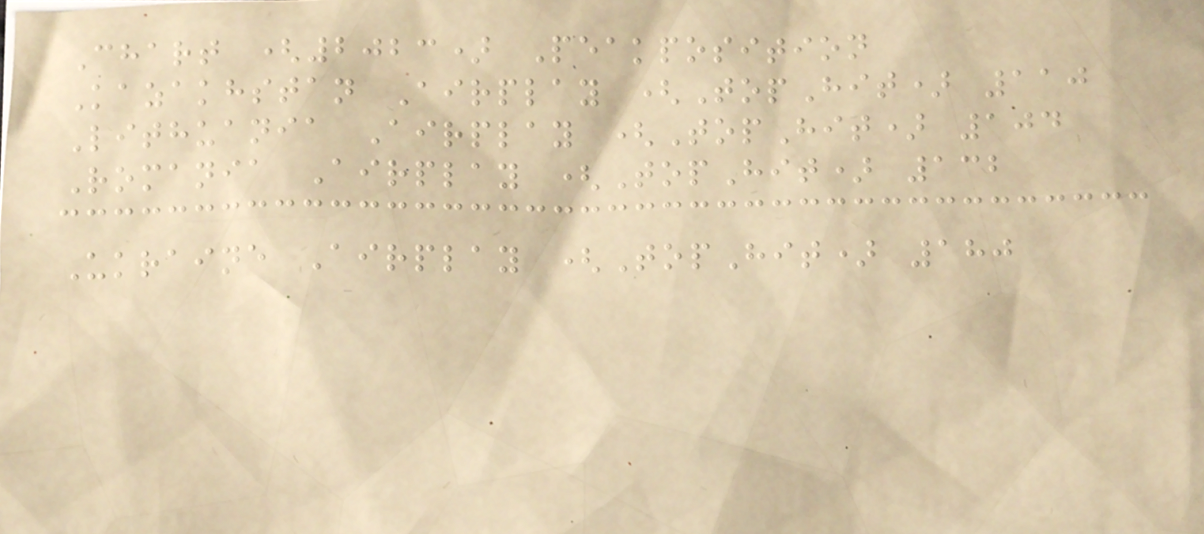Chart (2023) Peakposition
Kazakhstan Airplay (TopHit) 110
Lithuania Airplay (TopHit) 104
Romania Airplay (TopHit) 132
Ukraine Airplay (TopHit) 180
